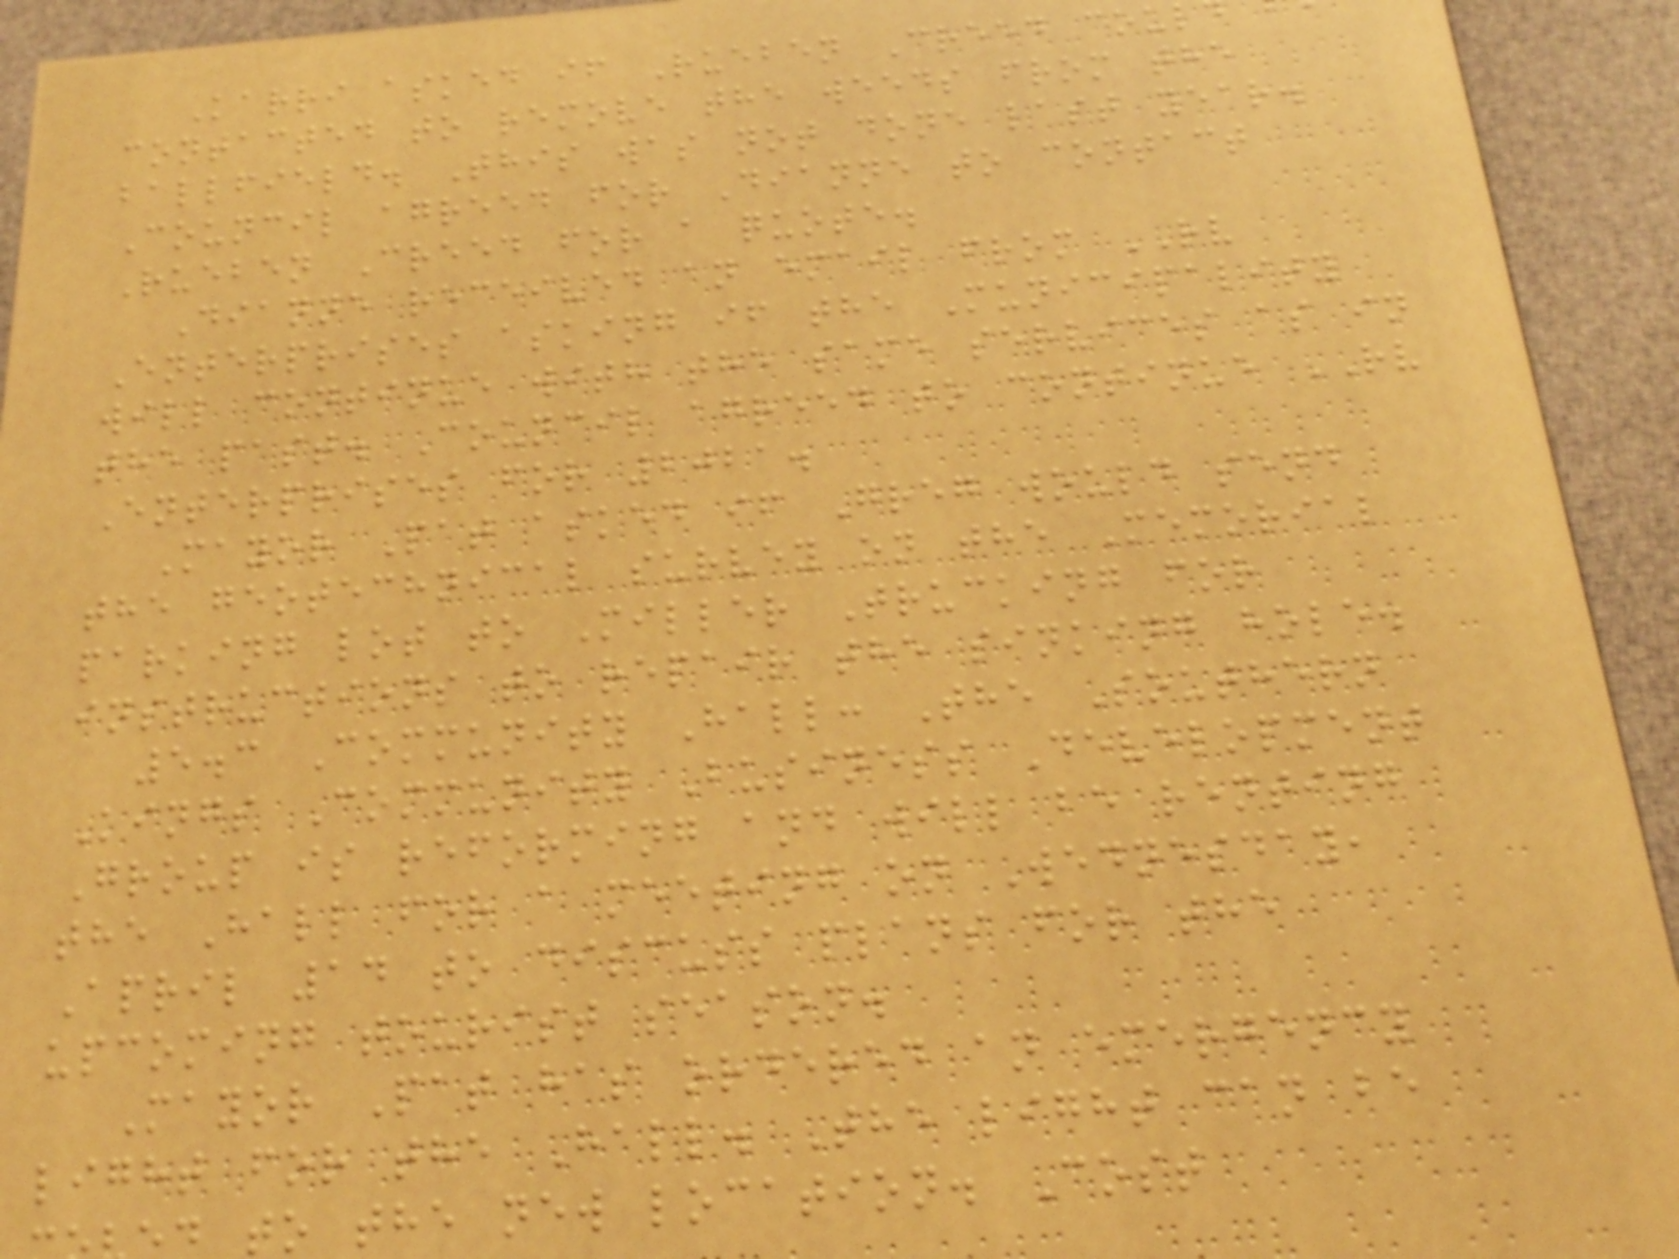Karri asked if Rueben Creed coul
contacted to remove the weeds from the
ballfield. This was not done last year.
Council agreed for Dianne to contact
Rueben Creed for a quote.
Dianne received an email from RV
Enterprises asking if the Municipality
will continue with the same services as in
the past. Council agreed to continue RV
Enterprises for 2021.
Mayor Pat asked if Greg would send
the geotechnical survey on the Memorial
parking lot to Miller Trucking for
instructions to repair the sinking hole.
5.3 Community Hall: The Southern
Kings Community Business Development
Group is reforming and will be renting
the Hall for a meeting on Wednesday,
April 14 to discuss plans for the
upcoming tourist season.
Mayor Pat has ordered an emergency
light for the Hall. The light can be
to the new location. Cost
